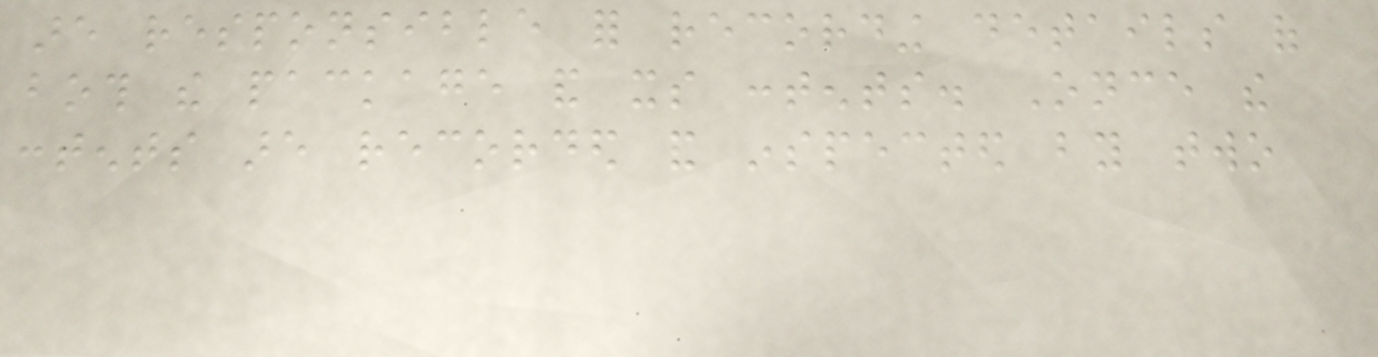are responsible for recording details of
both the package and its contents. Once the
contents are recorded and inspected by two
